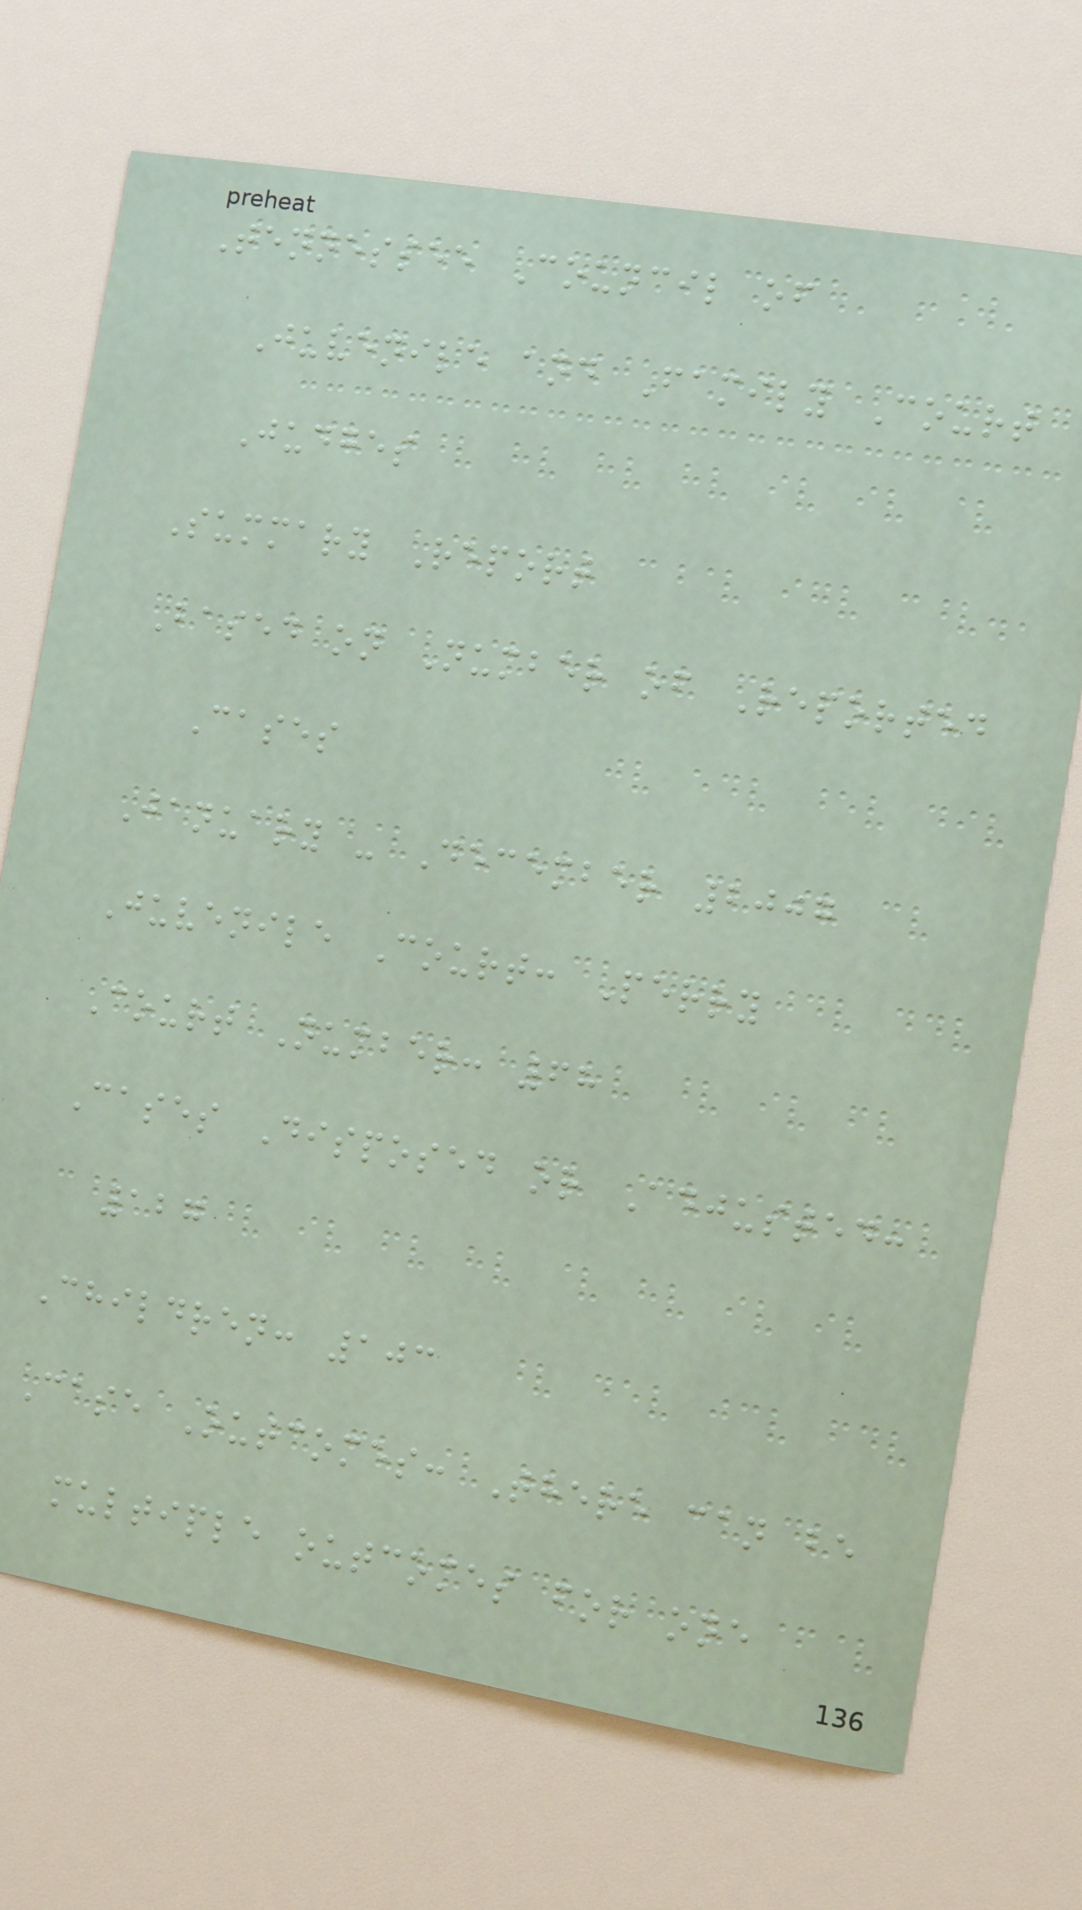Tennessee Council of
Juvenile and Family Court
Judges
Summary Report
Based on Number of Reported
Cases
January - December 2007
Juvenile Court: Perry
Court Number: 68
Cases Disposed or Adjusted:
127
Children: 103
Case Outcomes: There can be
multiple outcomes for one
